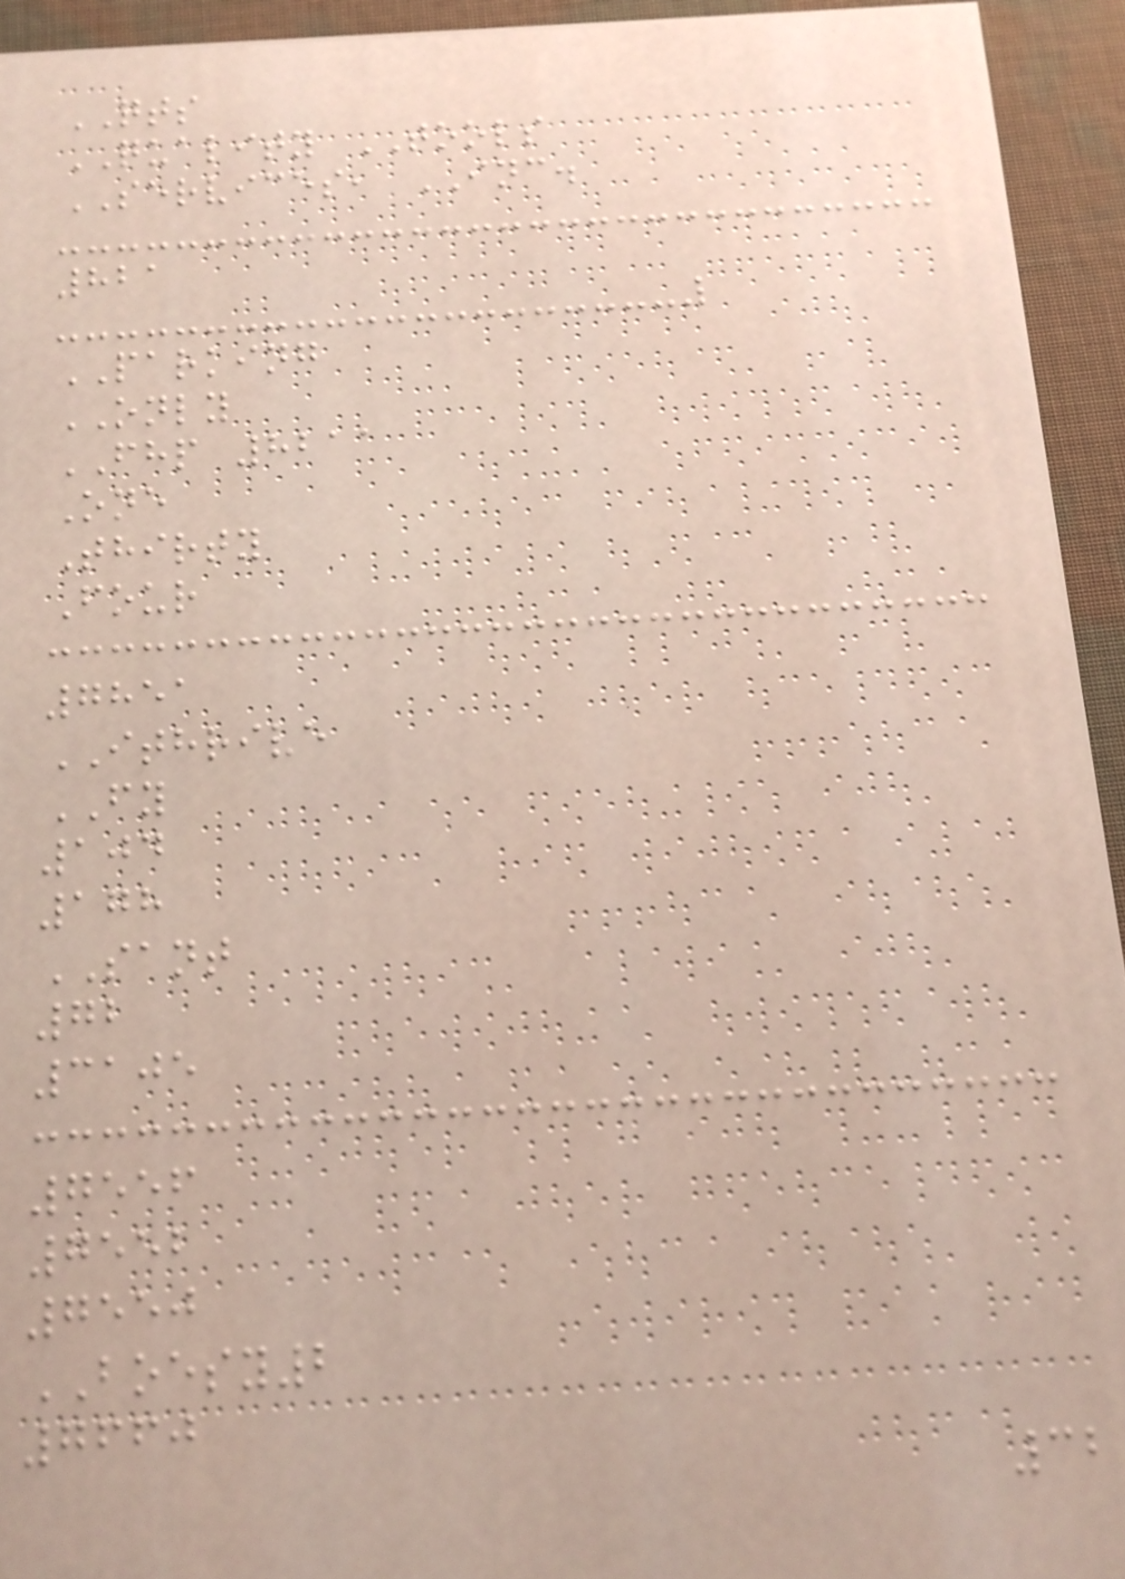QTS
QUALITY TOOLS
SERVICES, INC.
821
PARKING
ONLY
FHP 8211
One
Thirty
Four
7851
ITHRIVE
FY
104
178
SANT
72
3105
7556
7552
7550
BOESY2
7660
32
